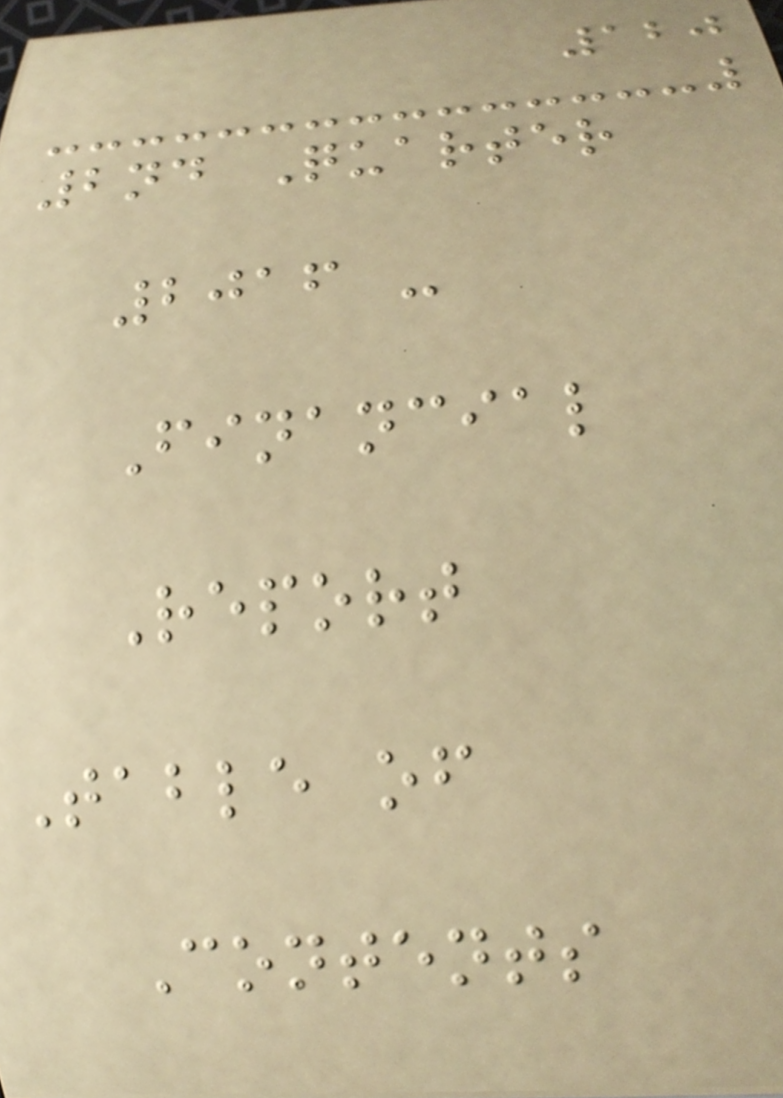120
2nd Quarter
2016 -
Financial
Report
Table of
Contents
